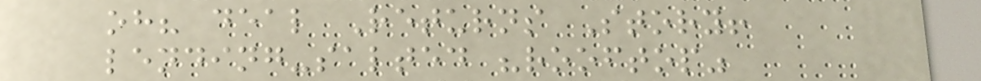oh? deal Returns Story!
lending-salted "rooftop"
